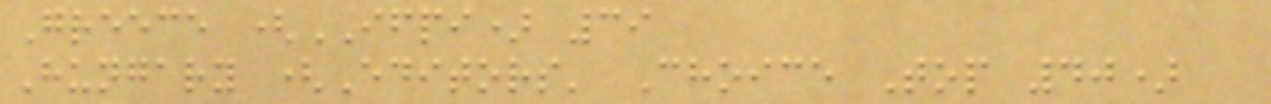Greece (IFPI) 39
Hungary (Editors' Choice Top 40)
